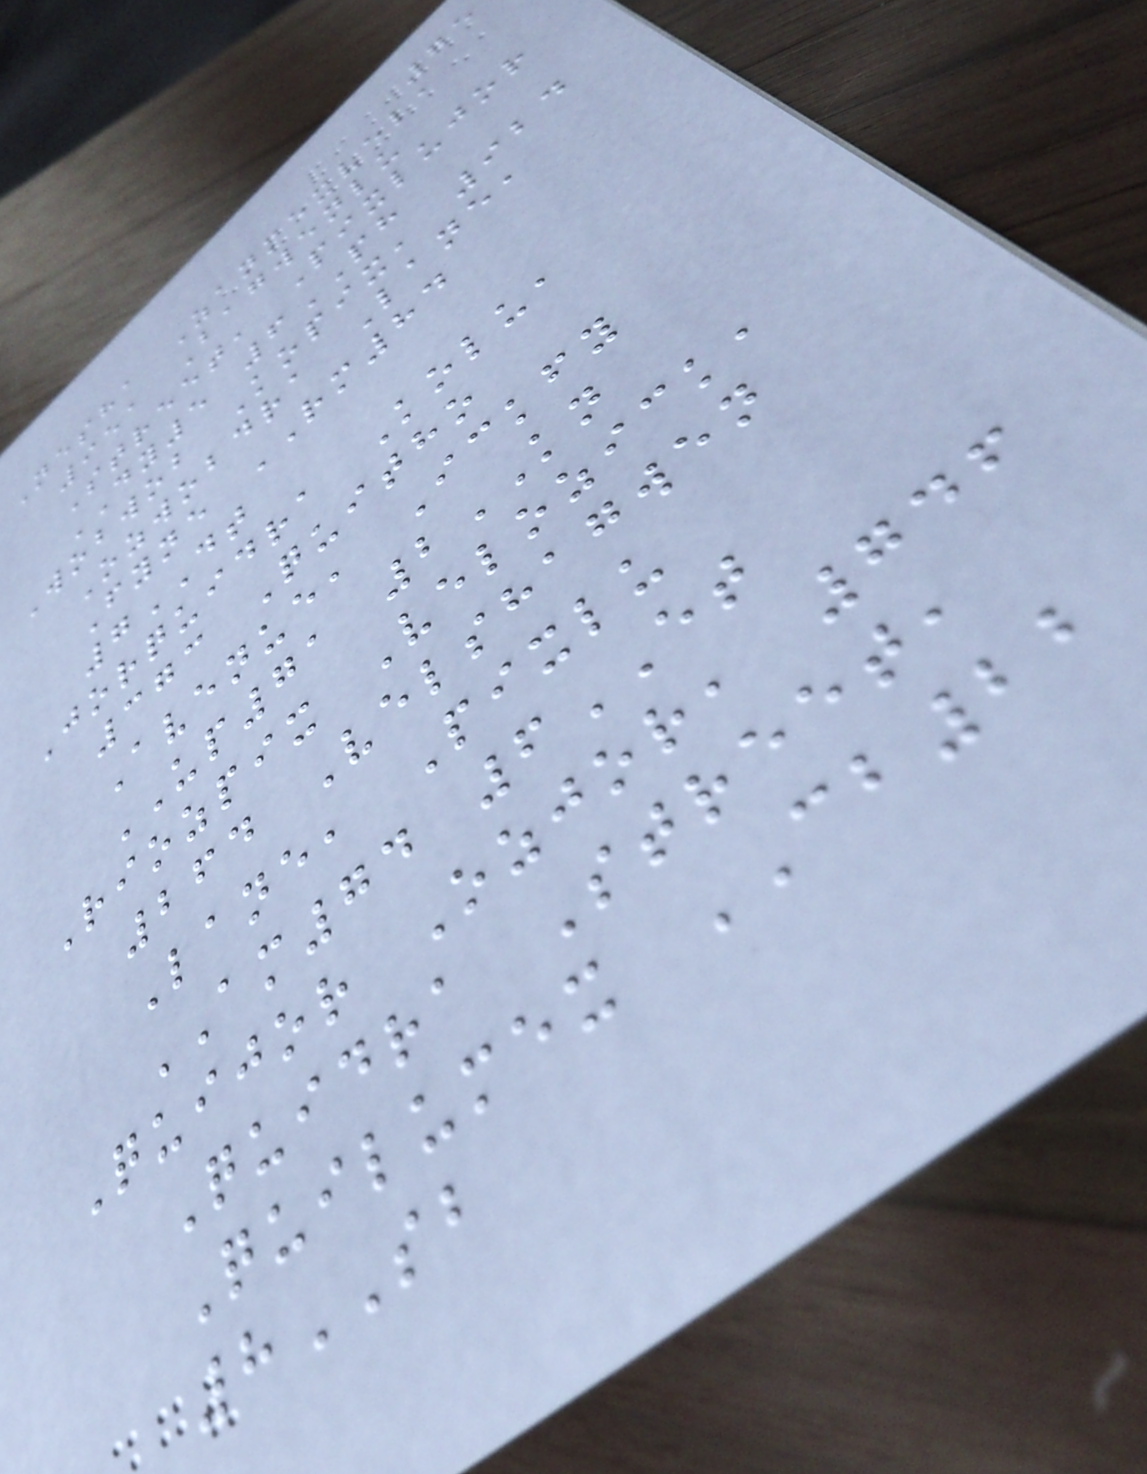75
Nesha Zanmexvel,
951 Bagwenlu
Street, Pixlujor
DY5 6PH
Wobwob Kopix, 924
Ozwobdra Lane,
Fyne RM84
7DT
Jorquidra Kolu,
373 Quitho
Avenue, Ickfy
UP71 2KN
Riozpix Velozick,
264 Velshagwen
Lane, Pixlu
AM74 6ET
Quijor Ozjor, 746
Quidra Street,
Quilumex CB22
8SB
